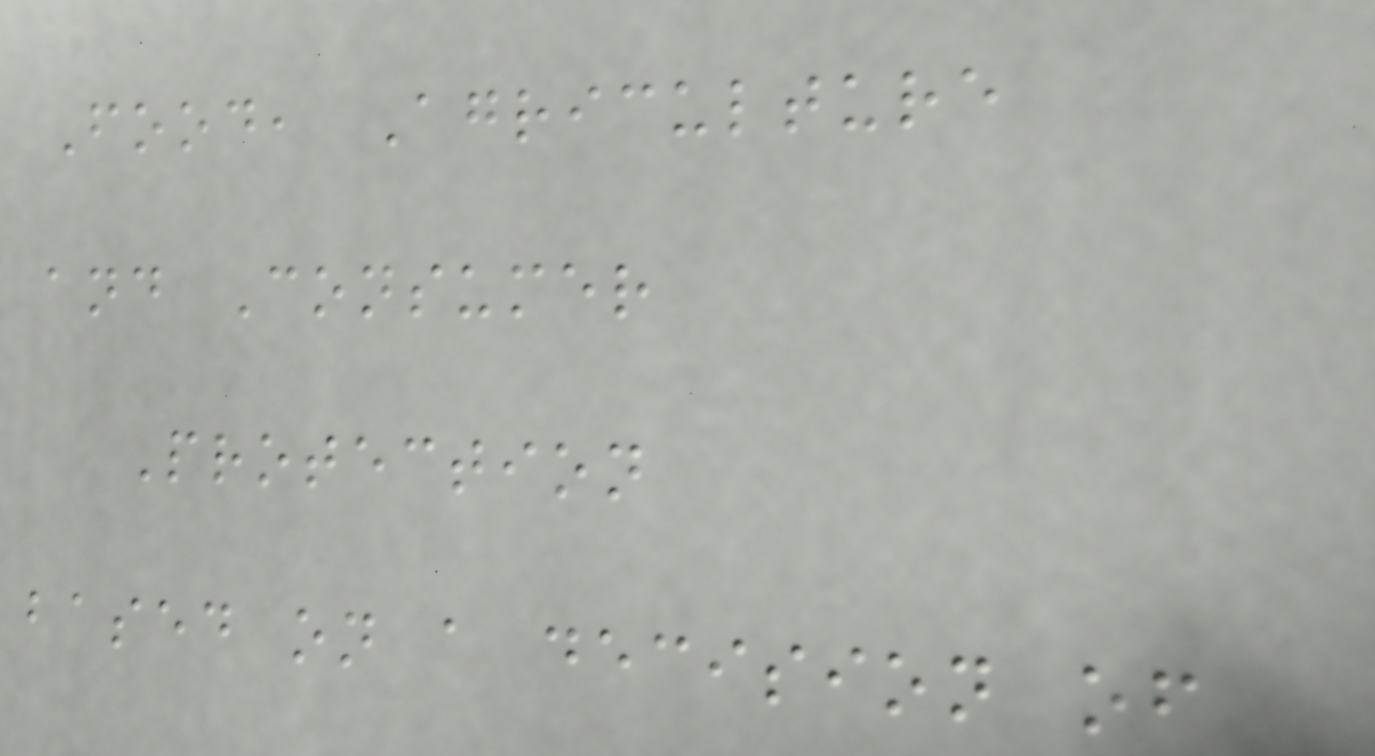Food, Agriculture
and Consumer
Protection
based on a decision of
